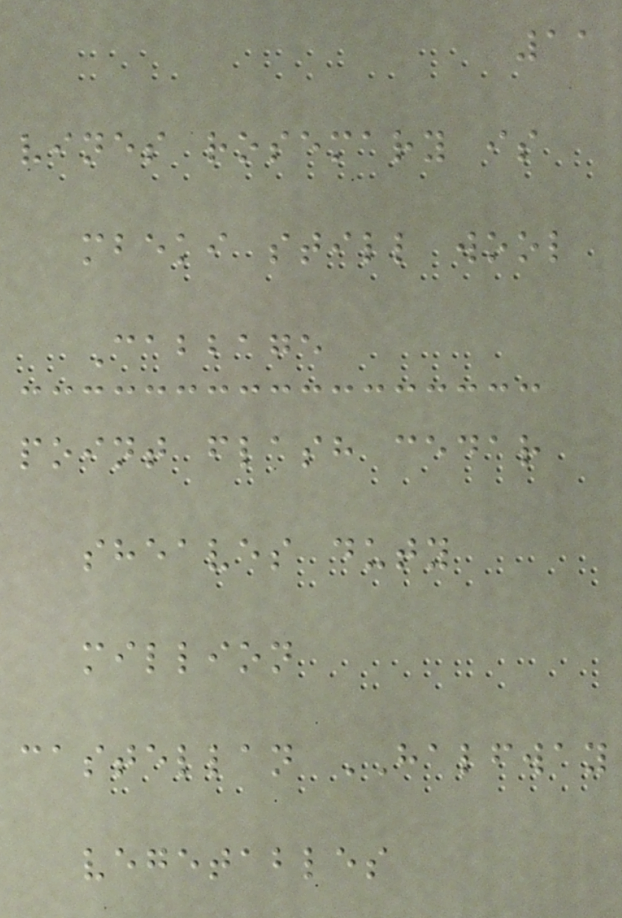11
vines rosemary is
mbeki still wool
Cabbage
point flash cedar
sheaves duty
million
castellan HALFWAY
vegetables
